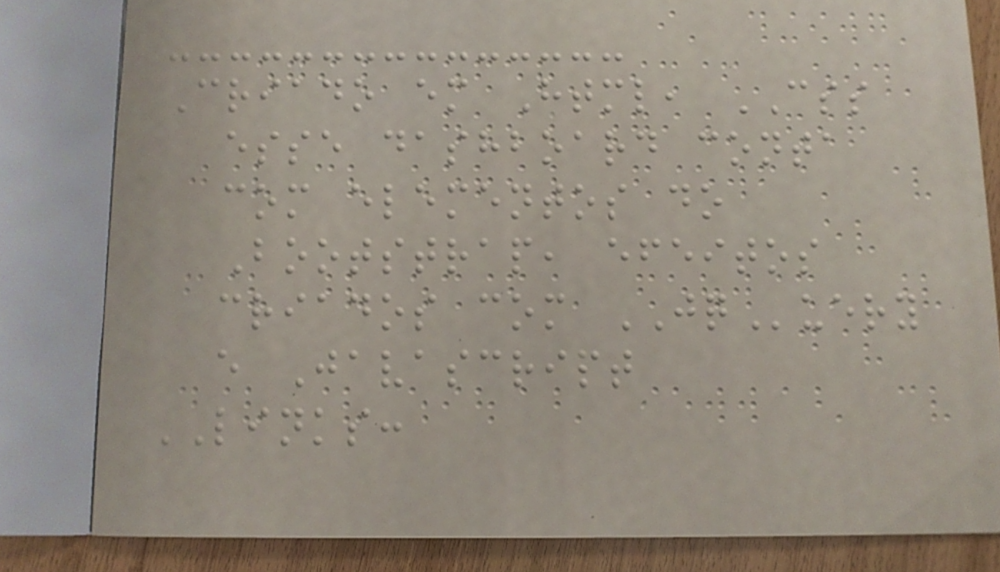Criado em Html, CSS
esse dashboard conta
com elementos do
Bootstrap, efeitos
criados com JQuery
e Javascript
LINKS:
